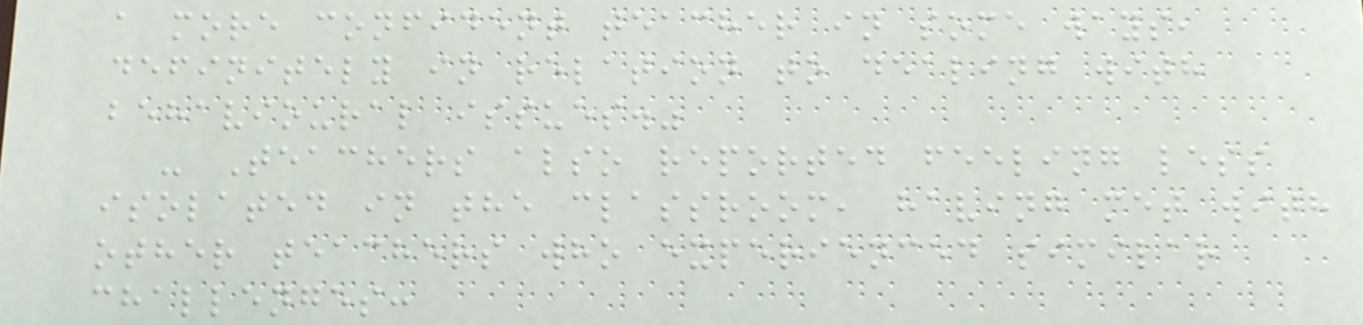a more confident teacher in some ways,
definitely in relation to dealing with
behavioural issues."
- Teachers also reported feeling less
isolated in the classroom, having met with
other teachers who experienced similar
challenges:
